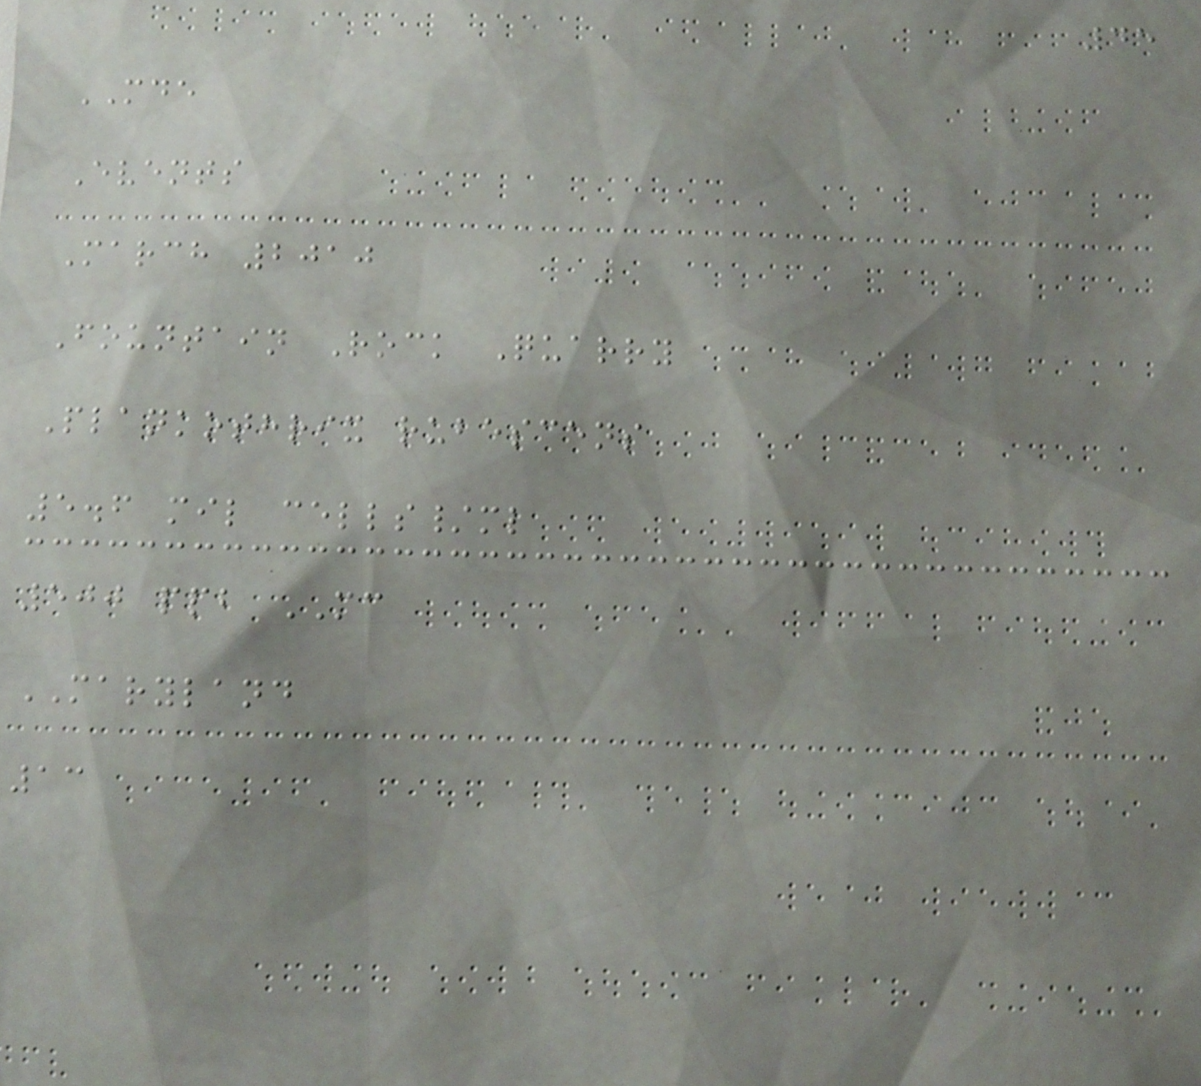45
MDE
Events
March 2010
Fountain Rock Quarry
Plankothrix rubescens
5.6 mil cells/ml
500 ppb MC
MARYLAND
13
